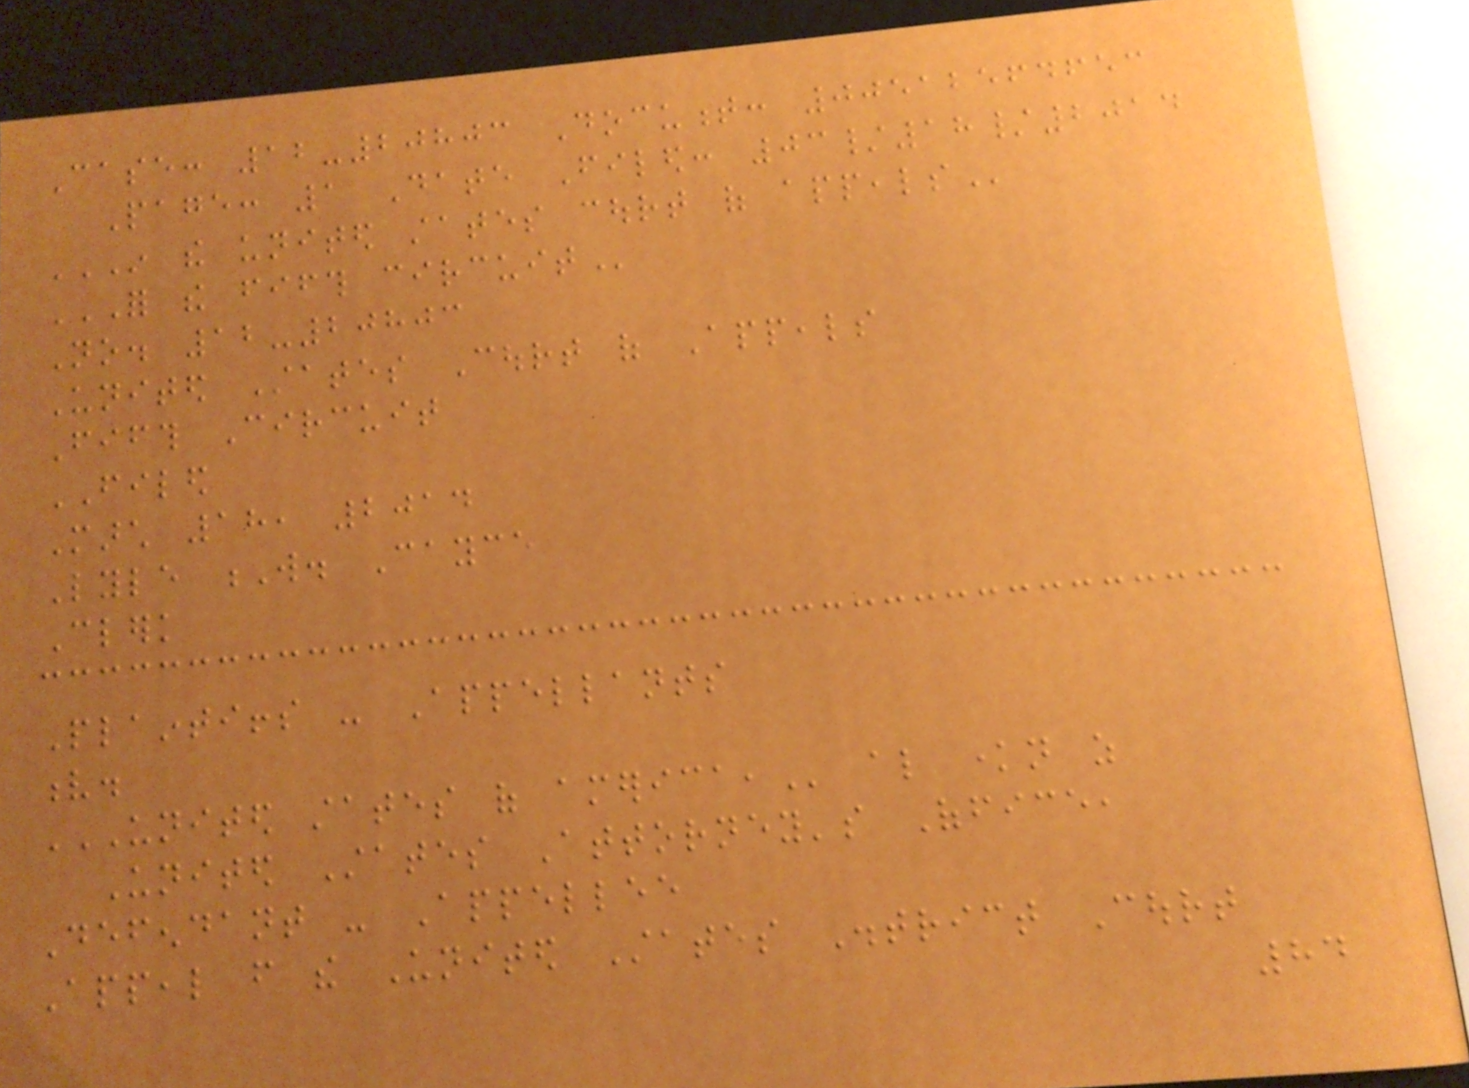Case: 12-20803 Document: 00512564653
Page: 1 Date Filed: 03/18/2014
IN THE UNITED STATES COURT OF APPEALS
FOR THE FIFTH CIRCUIT
No. 12-20803
United States Court of Appeals
Fifth Circuit
FILED
March 18, 2014
Lyle W. Cayce
Clerk
Plaintiffs - Appellants
v.
UNITED STATES OF AMERICA, also known as
United States Attorney's Office,
Defendant - Appellee
Appeal from the United States District Court
84
